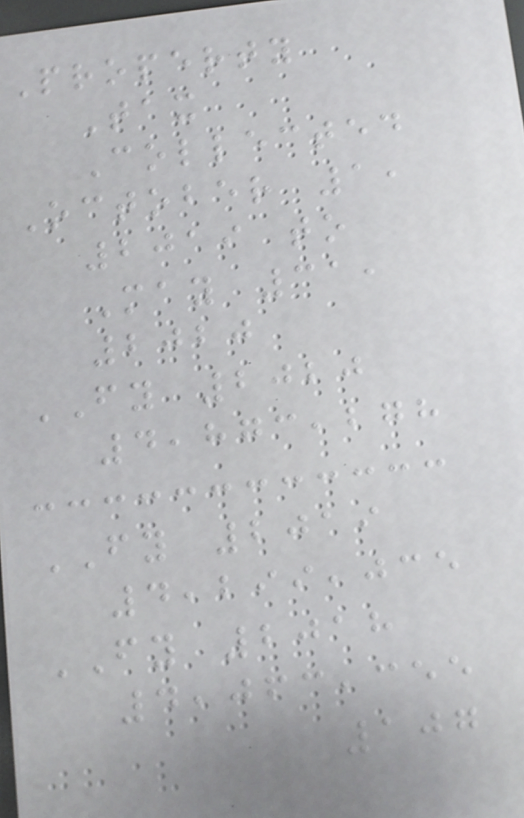Property
Tax
Collected
October 1,
2019 to
May 31,
2020
FY 2020
4,873,278
FY 2019
4,299,035
FY 2018
4,063,355
107
